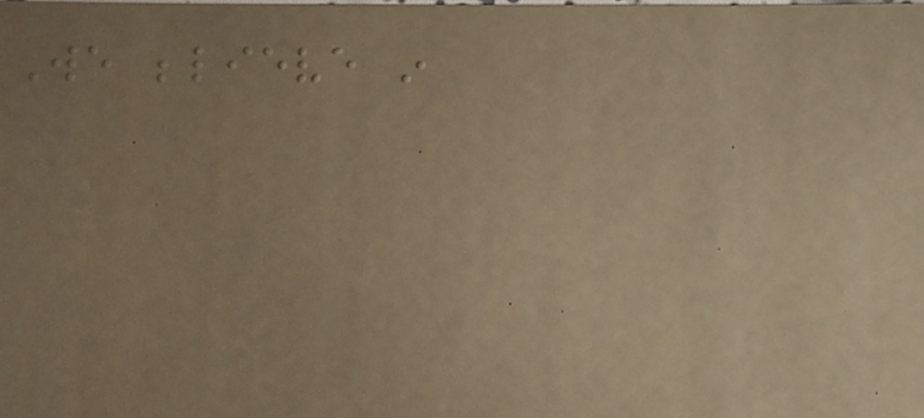We believe in
